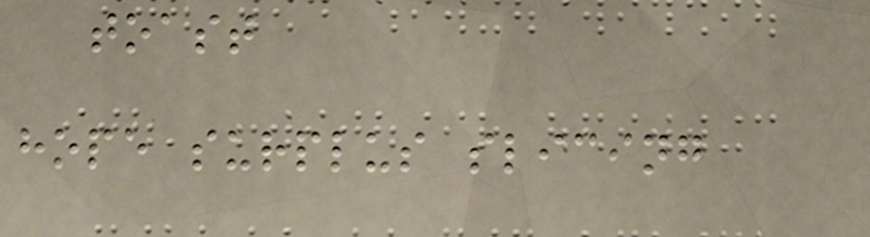toast
hope surplus slicing
